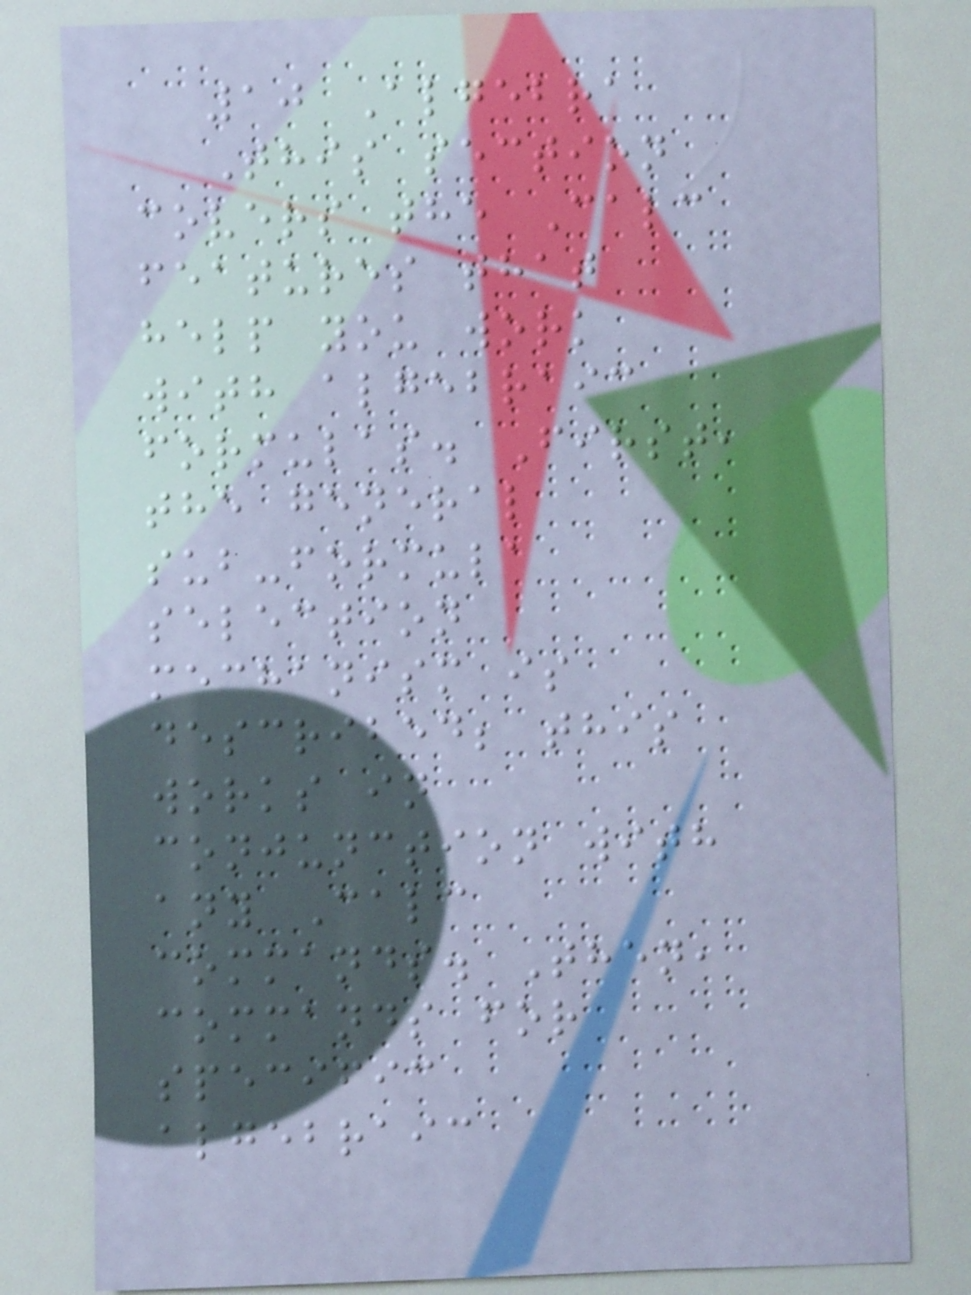10 Algebra
This section
covers the Calc
features that
help you work
with algebraic
formulas. First,
the general
sub-formula
selection
mechanism is
described; this
works in
conjunction with
any Calc
commands. Then,
commands for
specific
algebraic
